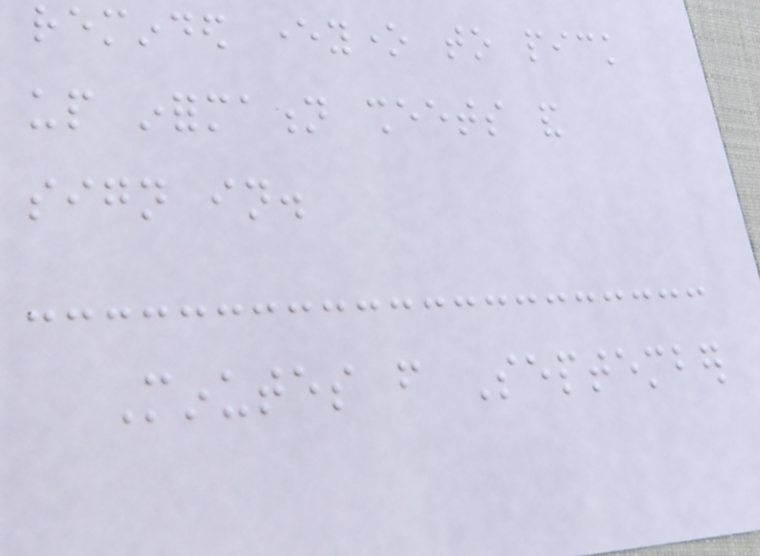reminded everyone to pick
up information sheets and
sign in.
Minutes from September
